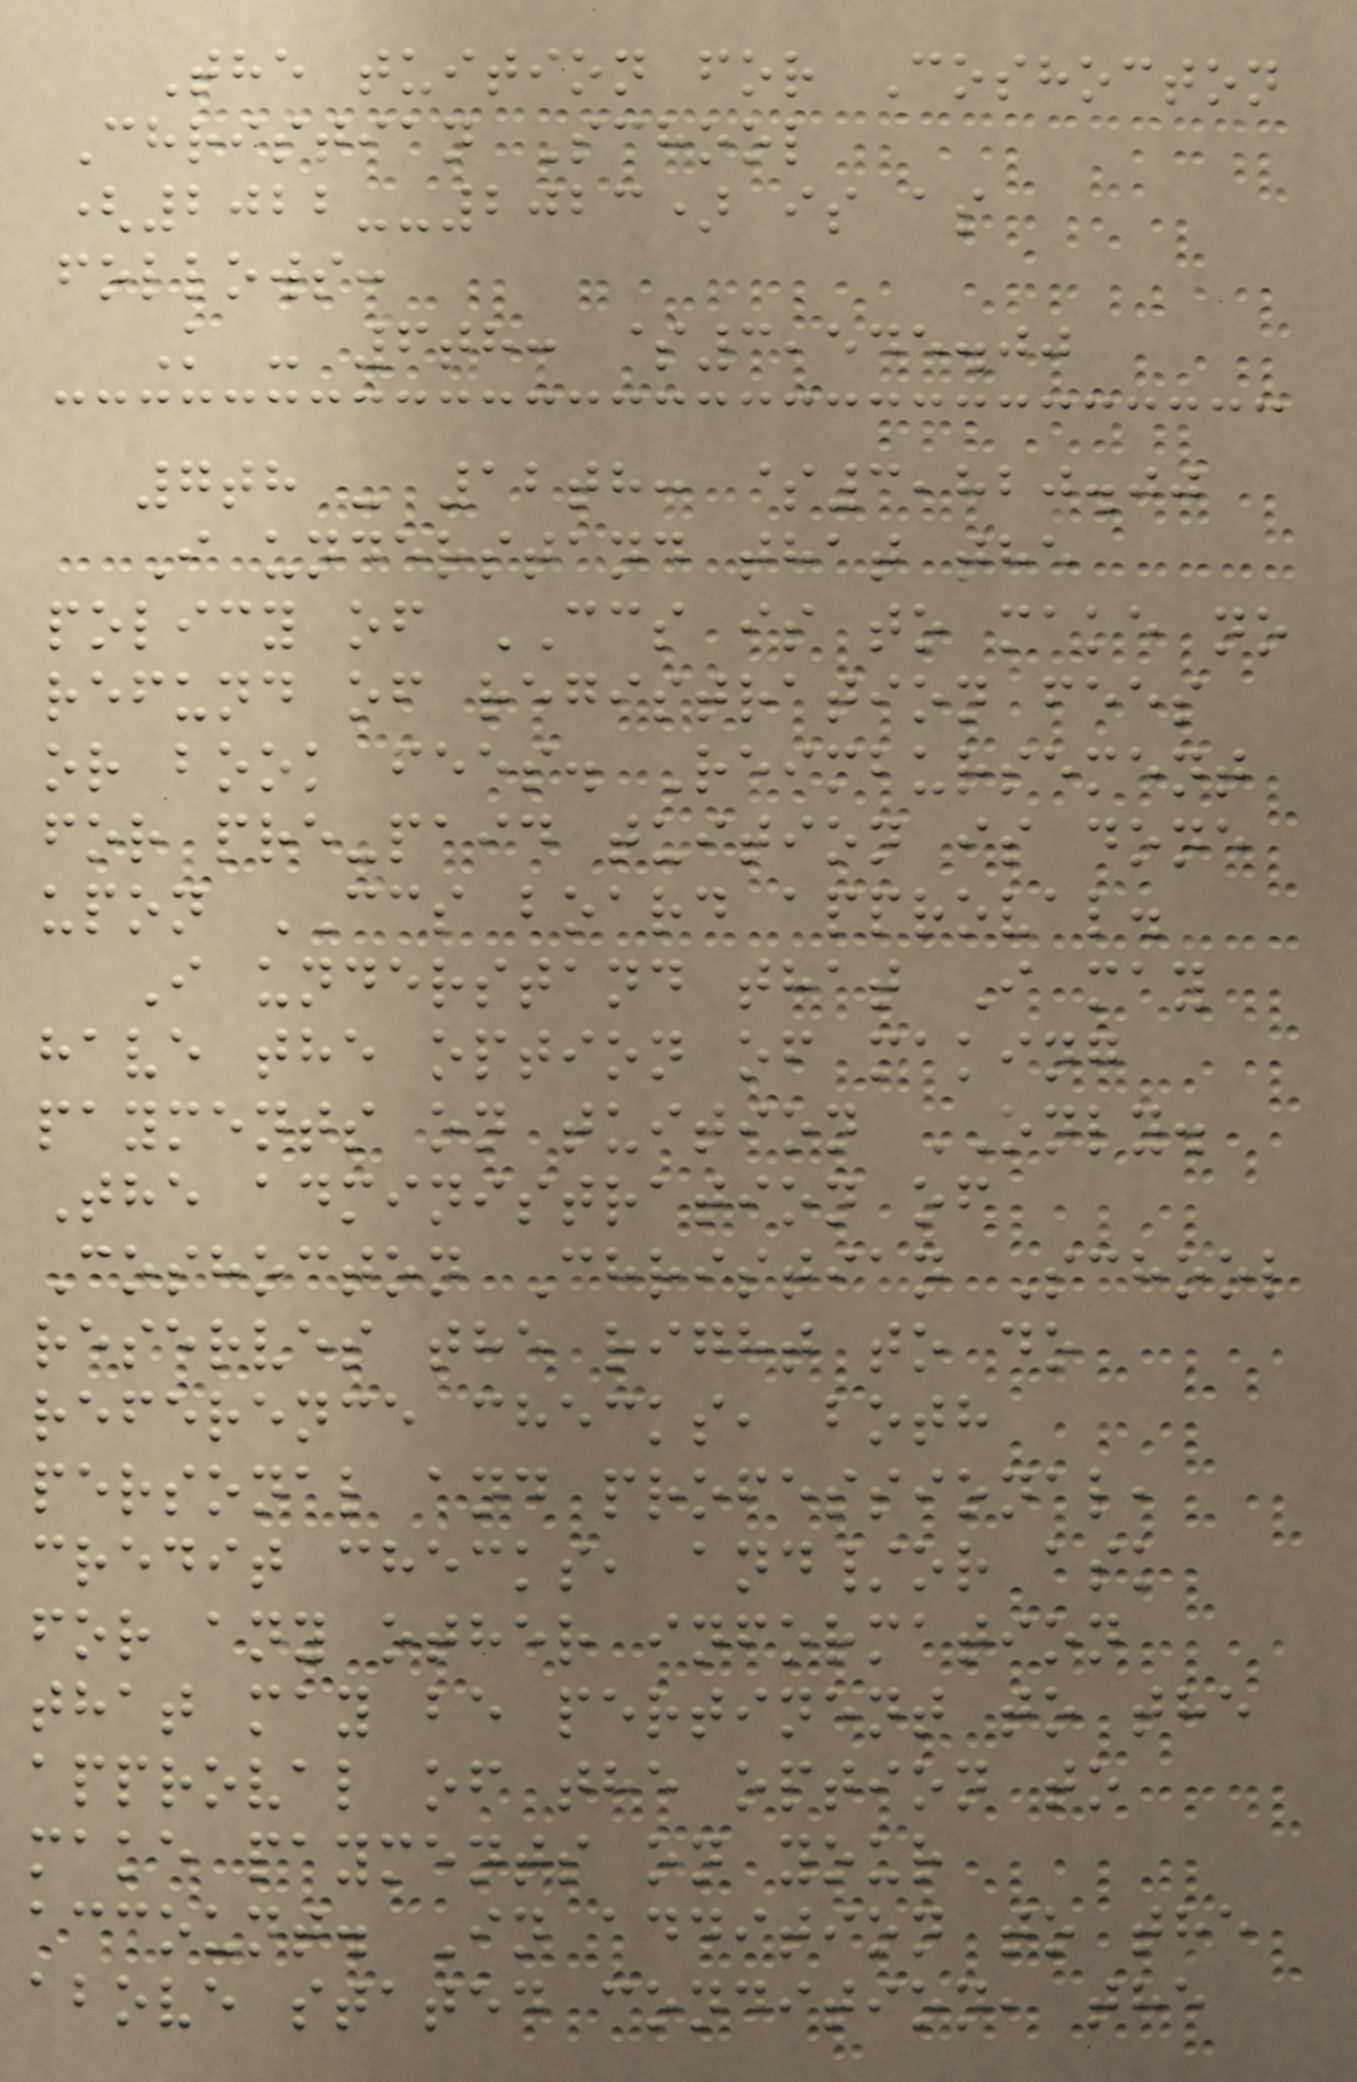The tuition for Coshocton
Christian School
(2022--2023) is as
follows:
K - 6th: $3,545.00
7th - 12th: $3,820.00
I understand that the
policy of CCS is to make no
refund of registration fees
or book fees. Reimbursement
for pre-paid tuition is done
upon CCS board approval.
I understand that I may
have the option of making
payments on tuition ONLY.
The administration of
Coshocton Christian School
reserves the right to do
reference checks, both
personal and professional,
credit checks, and/or ask
for any other information
that may be pertinent to the
approval of the option to
make payments on your
account. In addition to the
above stated condition, the
